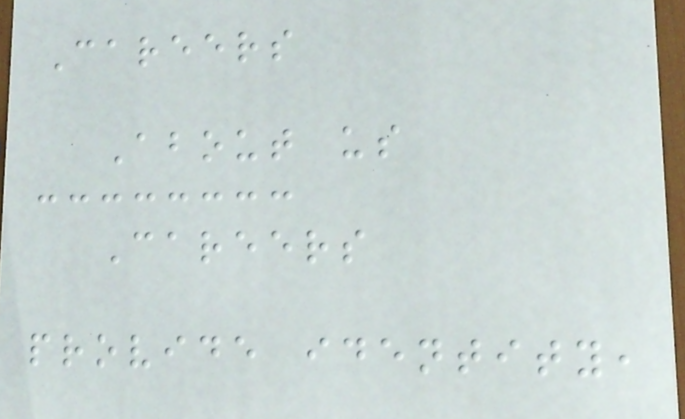Careers
About us
Careers
provide identity,
